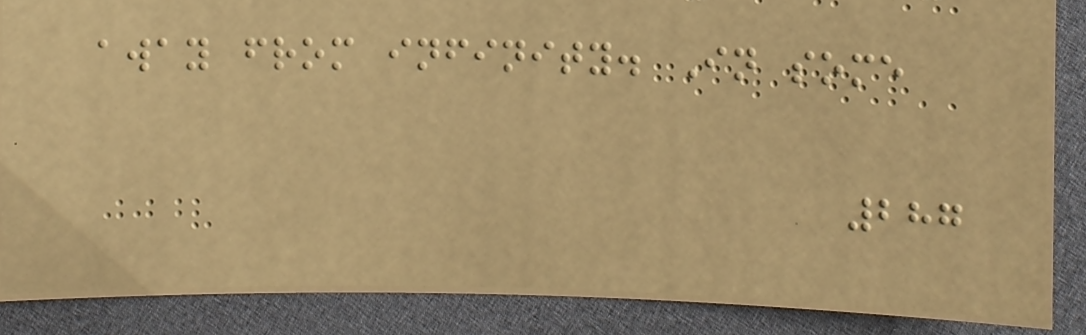away from infinity. In some
287
